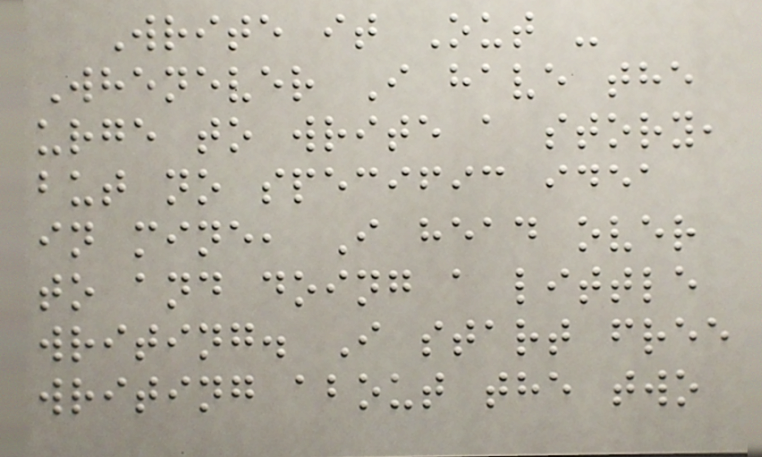Write it Out -
Whenever I have the
urge to write a story,
but no specific idea
in mine, I head over
to and doing a little
writing. I start free
writing about the two
